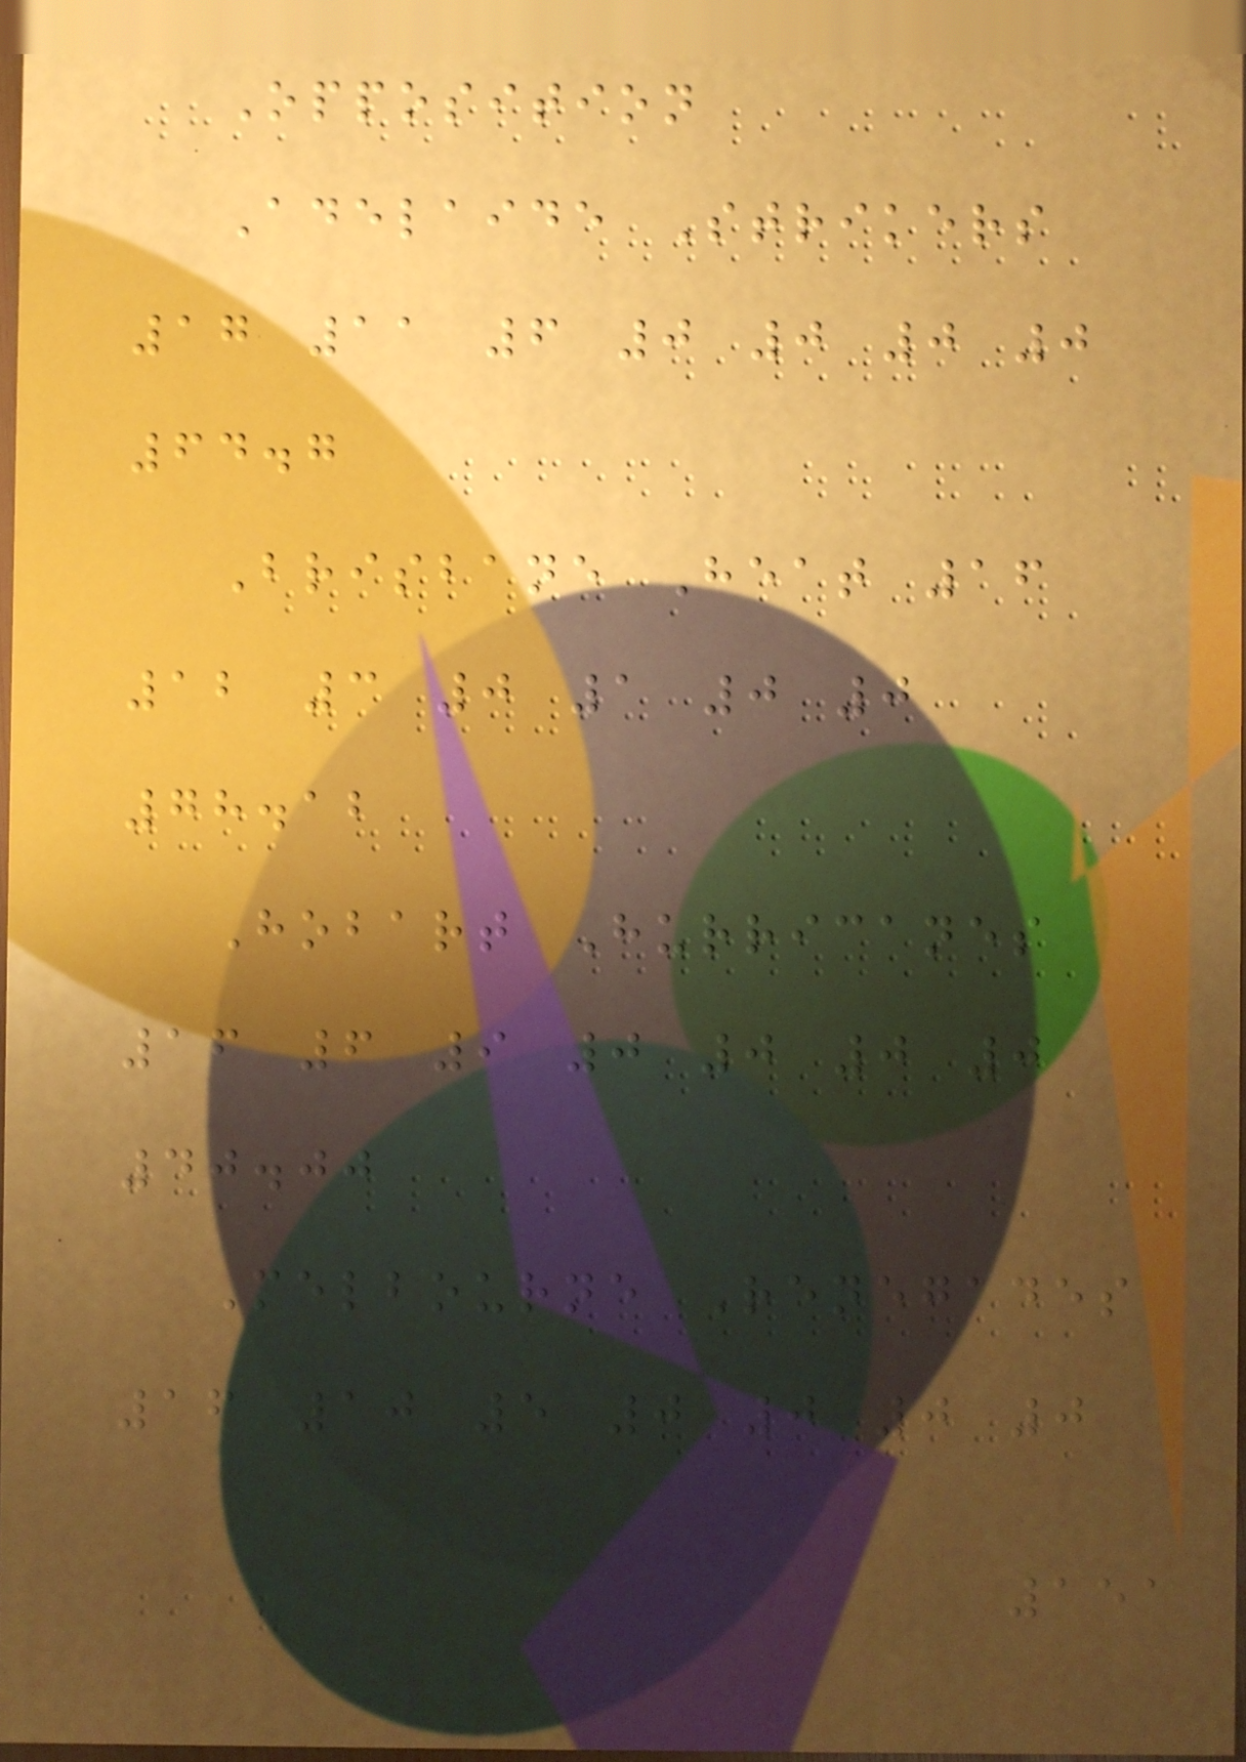Opposition
Adelaide Strikers
17 11 6 0 0 0 0
64.7
Brisbane Heat 16
12 3 0 1 0 0
78.12
Hobart Hurricanes
16 6 9 0 0 0 0
40.00
Melbourne Renegades
16 10 5 0 0 0 0
151
